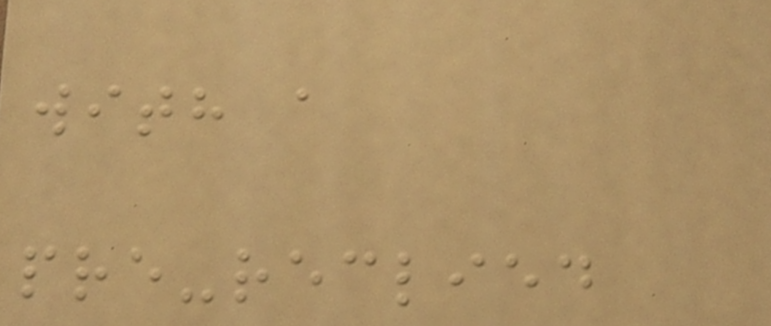with a
pre-reclied
